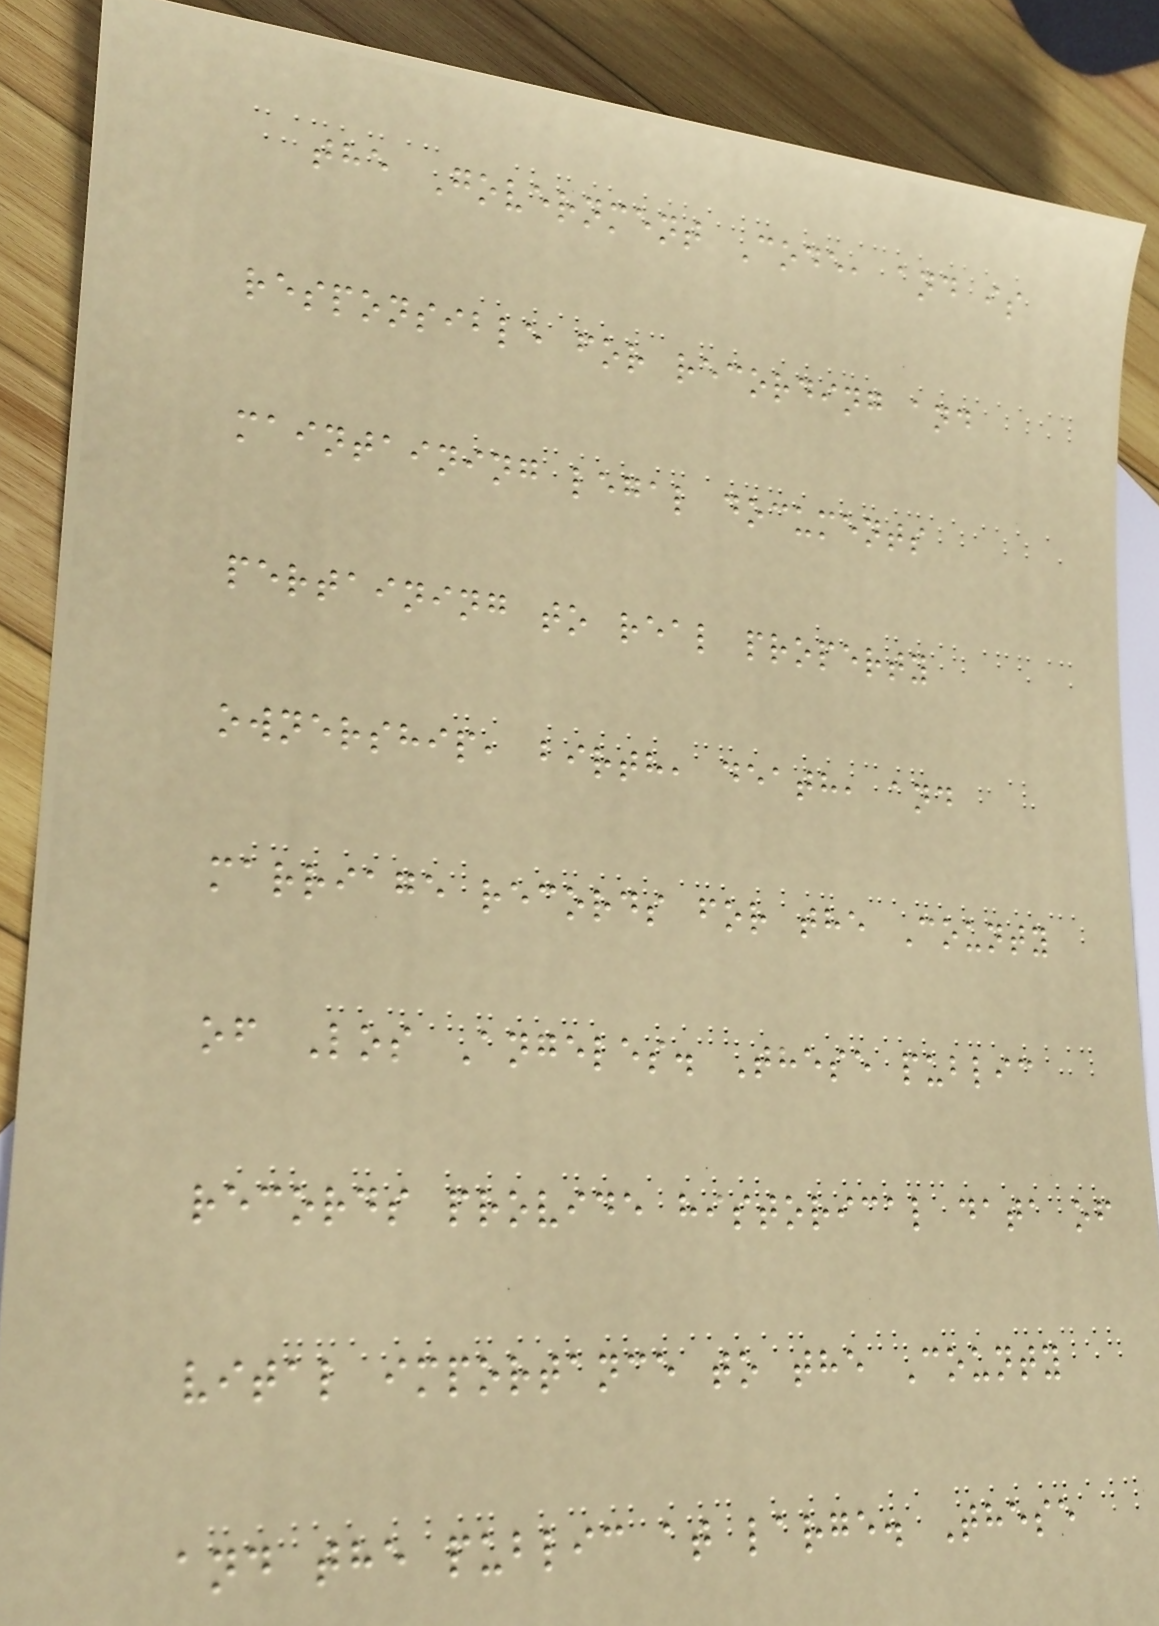the Government Code, and is
responsible for recording and
maintaining legal documents
pertaining to real property
ownership, birth, death, and
marriage records for the County
of Los Angeles. These public
records provide historical data of
vital importance to the County
and the public at large. These
